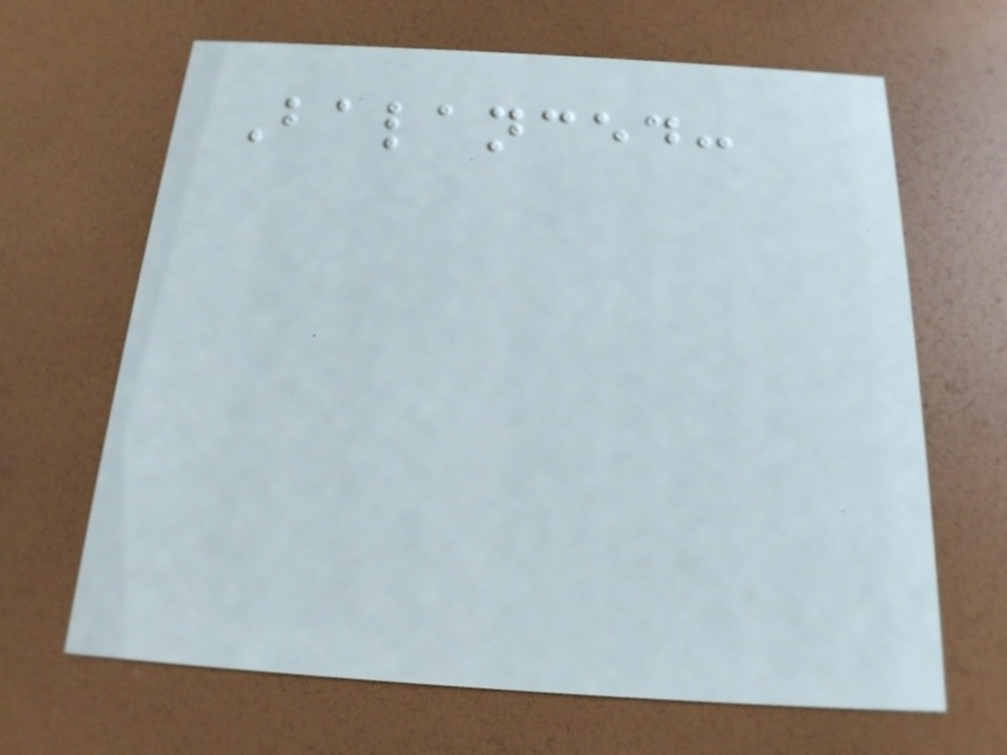Balanced:
